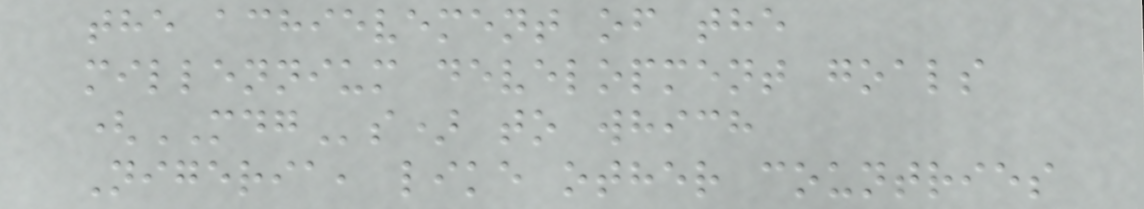the achievement of the
millennium development goals
(MDGs) to which
Nigeria, like other countries
